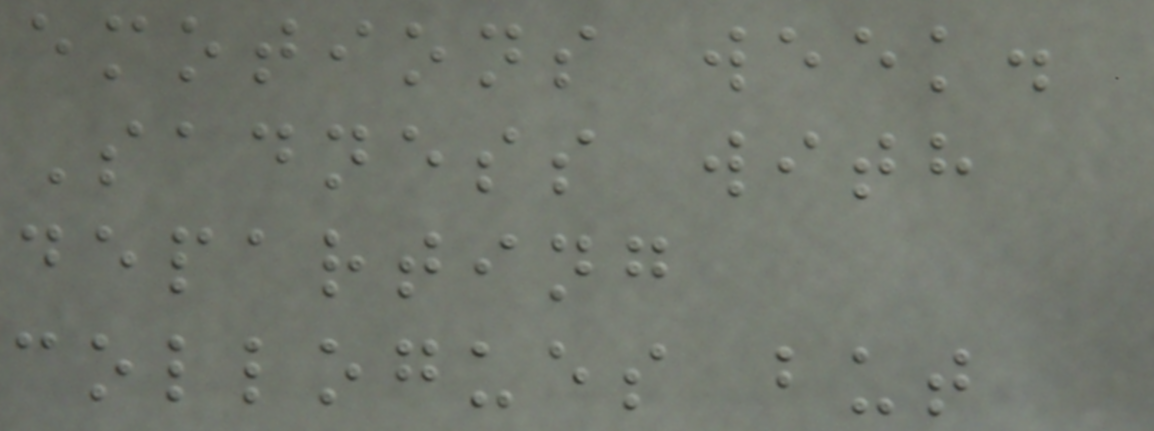emotions week.
Sadness with
departing
collogues but
